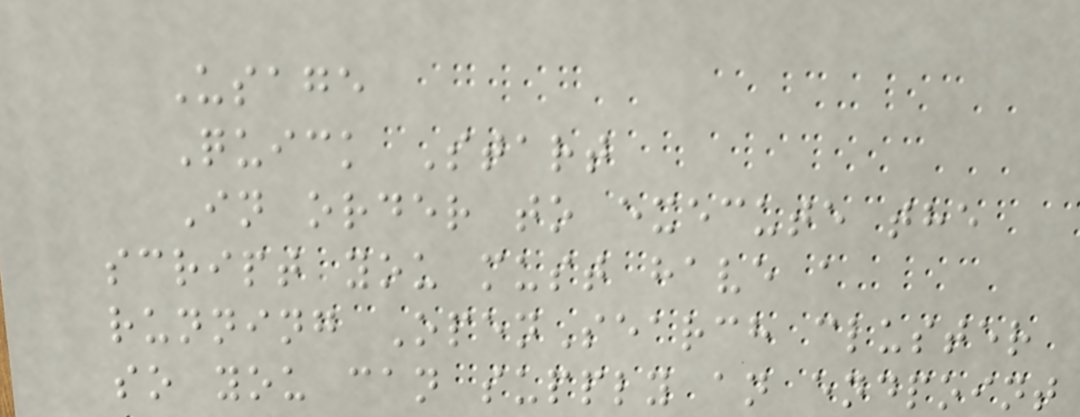Usage
Quick Start
In order to execute the
script you must have a
running OpenSearch cluster
so you can supply an endpoint
